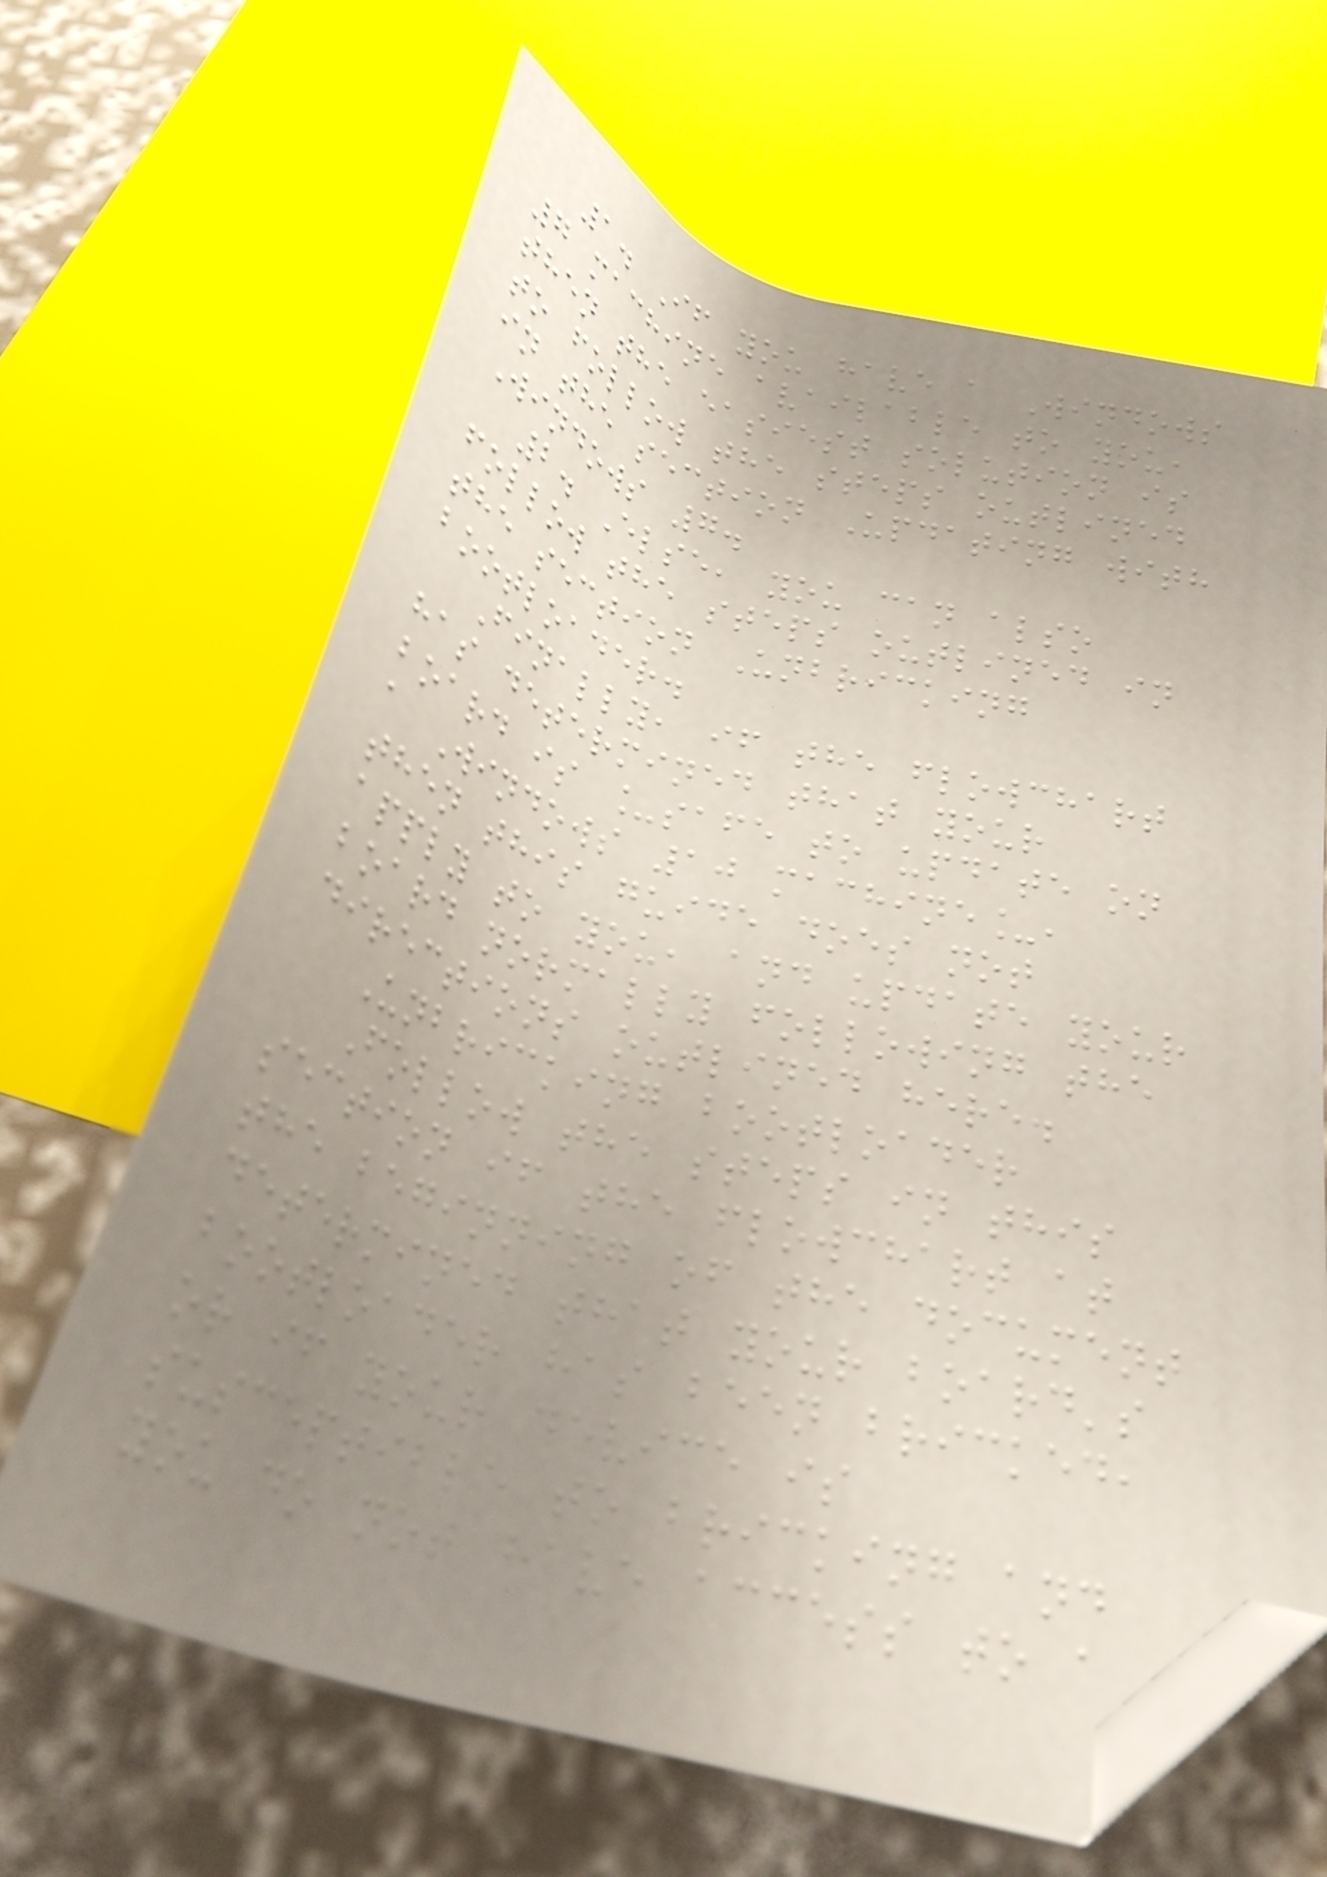1. If you have a Windows
7 machine available to you,
then the easiest solution is
to follow the steps outlined
in the section Updating with
Windows 7.
2. Else, you can also
follow the steps outlined in
the section Unbricking
bootloader.
Finally, if the flowchart
has determined that your
board is _safe to update on
a Windows 10 machine_,
then this guide does not
apply to you, and update your
board normally following the
directions outlined here.
Unbricking bootloader
Follow the steps in this
section if the flowchart at
the beginning of the document
determined that your board's
bootloader has been bricked,
or if your device is
susceptible to bricking and
you do not have access to a
